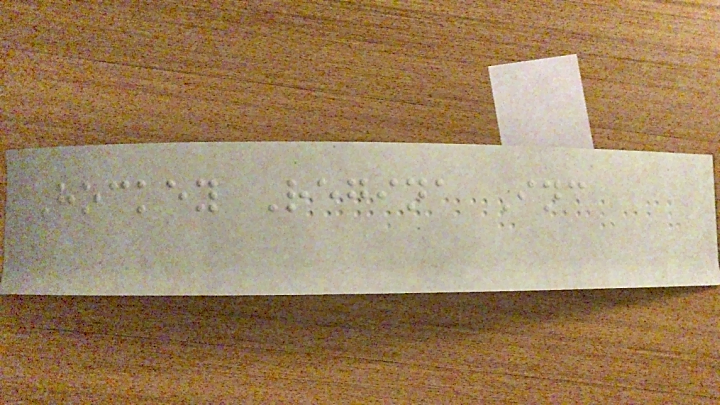Hockey Regina Inc
